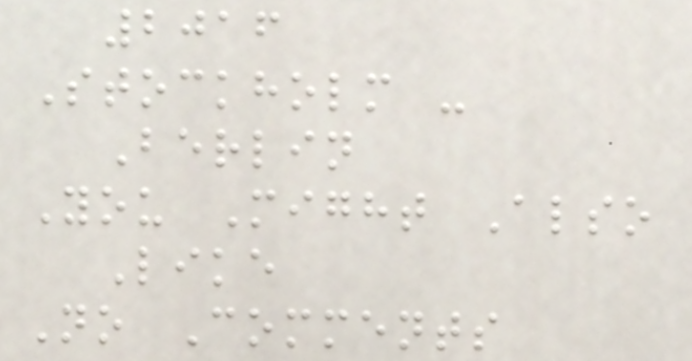2016
Stockholm -
Berlin
You Might Also
Like
No Comments
